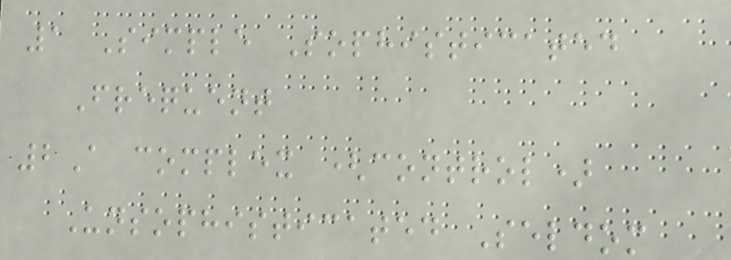1 Simple Sophisticated
Frequent
2A complex (control)
Unsophisticated Seldom
